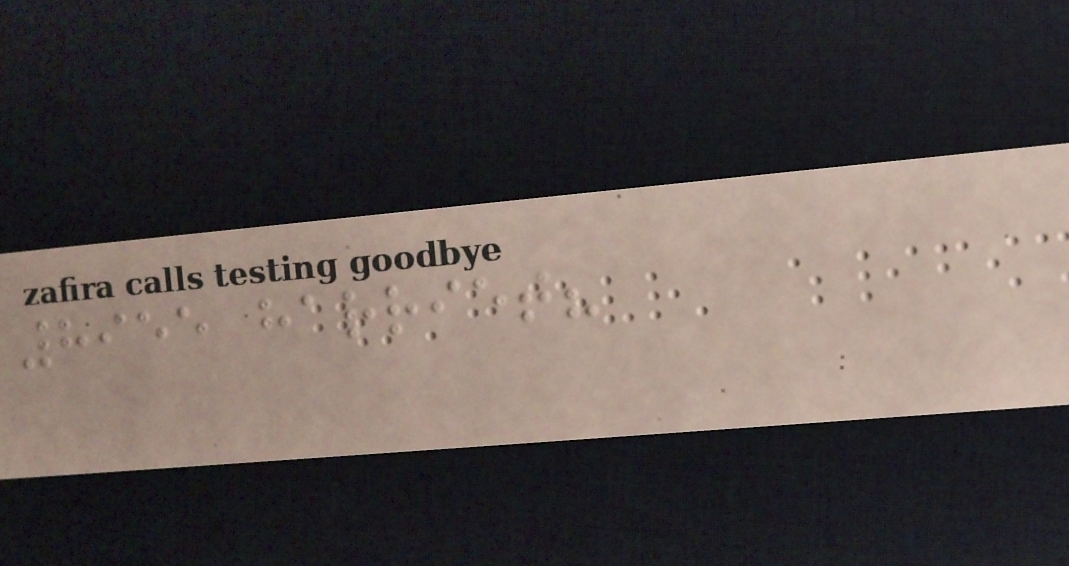8955 harriet?
